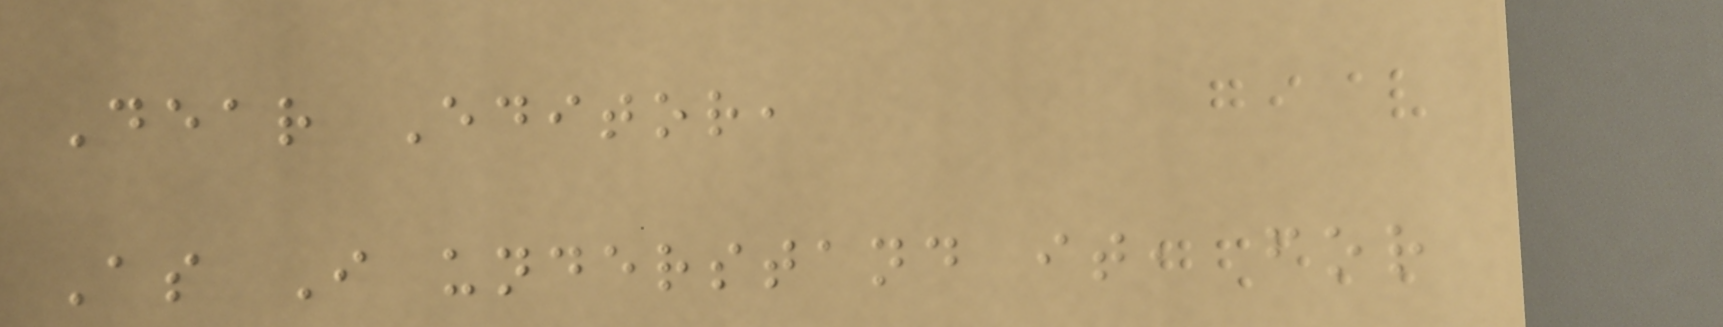Dear Editor,
As I understand it, for
